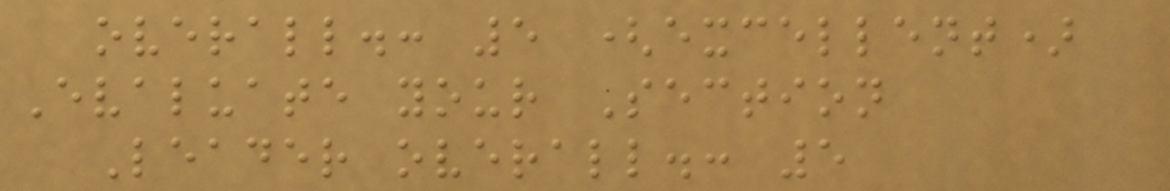overall.: 5 (excellent)
Evaluate your Section
Leader overall.: 5
